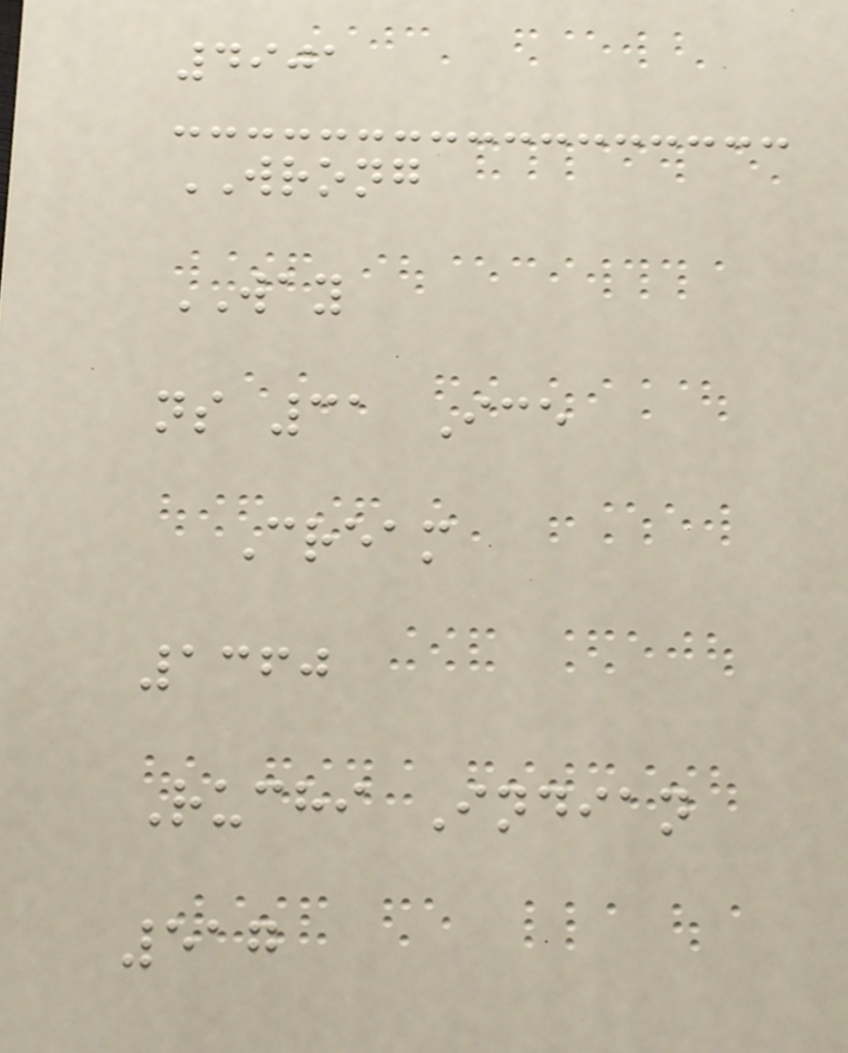4901
WRONG
WAY
ns 31 Ice
Cream
1360
Ruchi Indian
517
